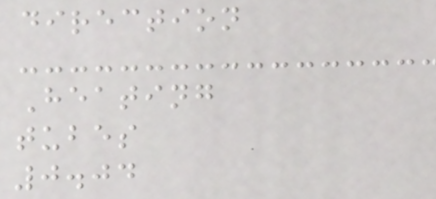direction
Heating
tubes
0.04
